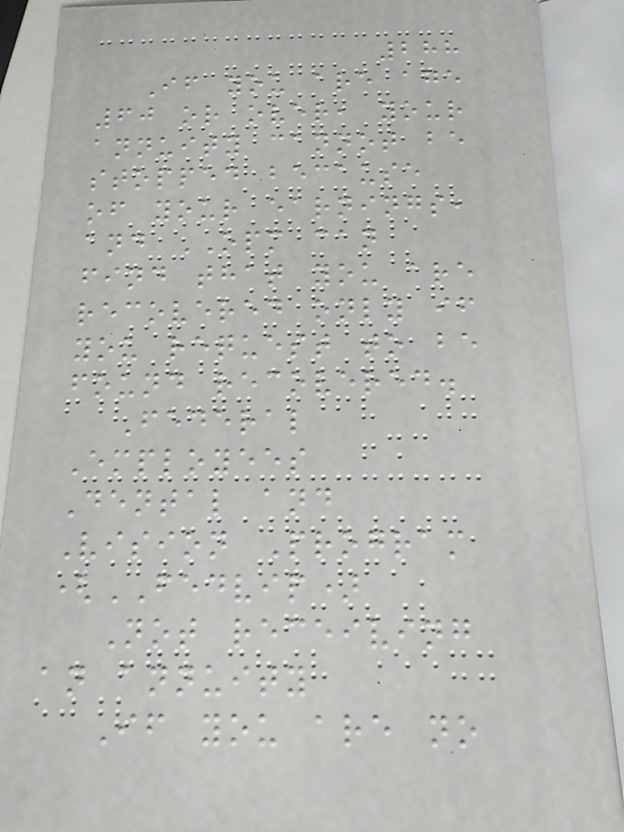288
If you are age
60 or over, your
annuity cannot be
stopped because
of your earnings,
and OPM can
find that you are
recovered only if
you request to be
found recovered.
Federal
Employees
Dental and
Vision Program
(FEDVIP)
Not receiving
an annuity
If you are no
